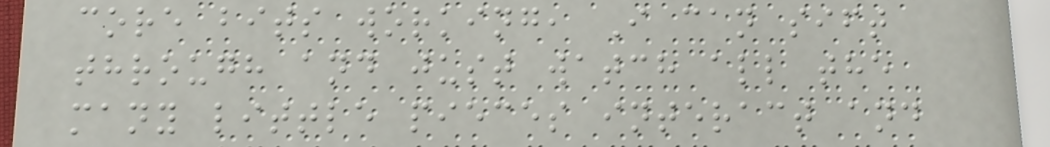core bits working, I can sift
through and just watch all the
many little pieces interact and
